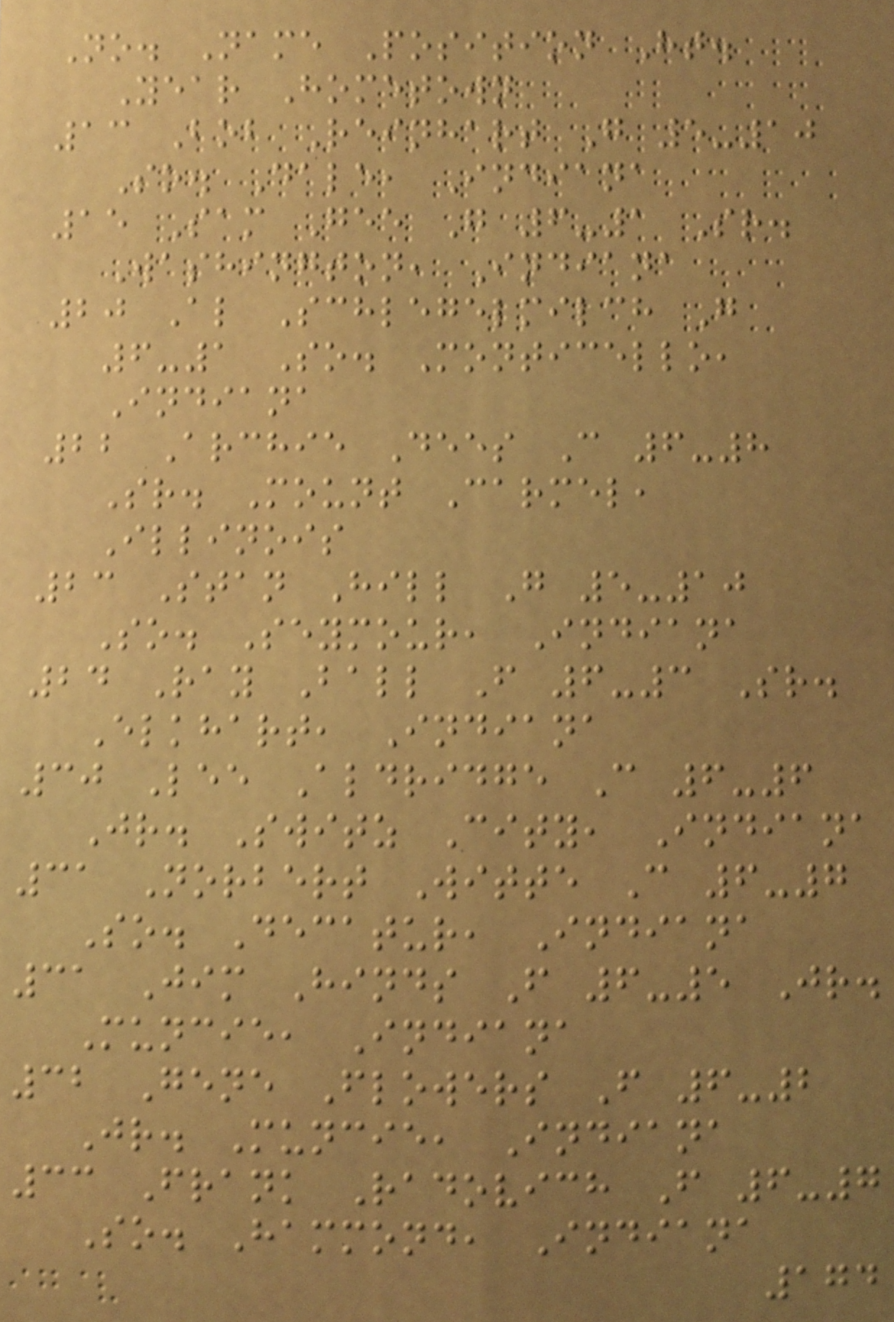No. Name Position Ht.
Year Hometown
13 Bob Reinhart G 5-10
So. Dale, Indiana
15 Sam Gee G 6-1 Sr.
Washington, Indiana
20 Al Schlegelmilch G
6-1 So. Monticello,
Indiana
22 Archie Dees C 6-8
Sr. Mount Carmel,
Illinois
23 Stan Hill G 5-10
So. Seymour, Indiana
24 Ray Ball F 6-3 Sr.
Elkhart, Indiana
30 Lee Aldridge C 6-6
Jr. Switz City, Indiana
31 Norbert Witte C 6-7
So. Decatur, Indiana
31 Jim Hinds F 6-5 Jr.
Muncie, Indiana
32 Gene Flowers F 6-2
Jr. Muncie, Indiana
33 Frank Radovich F 6-7
So. Hammond, Indiana
174
